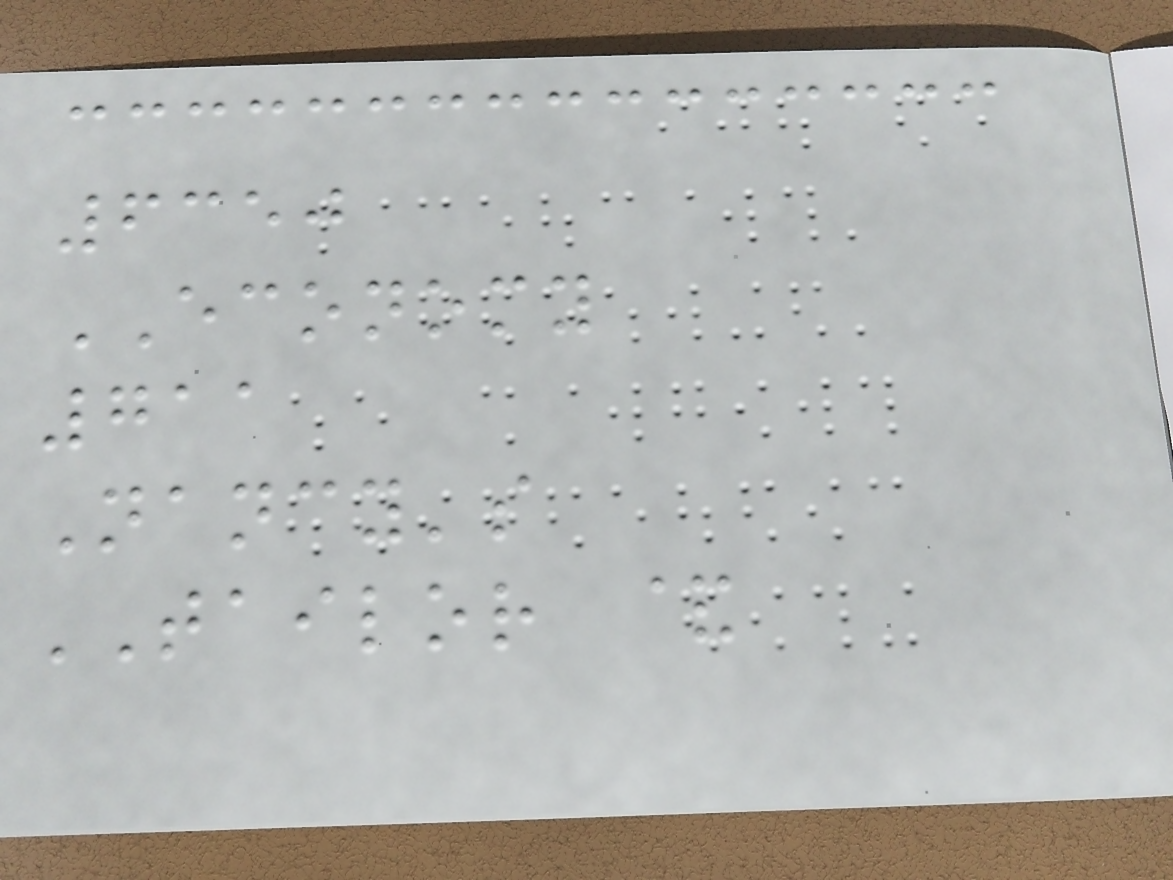6350
ECONOMY
711
Nancy's
TAILOR &
